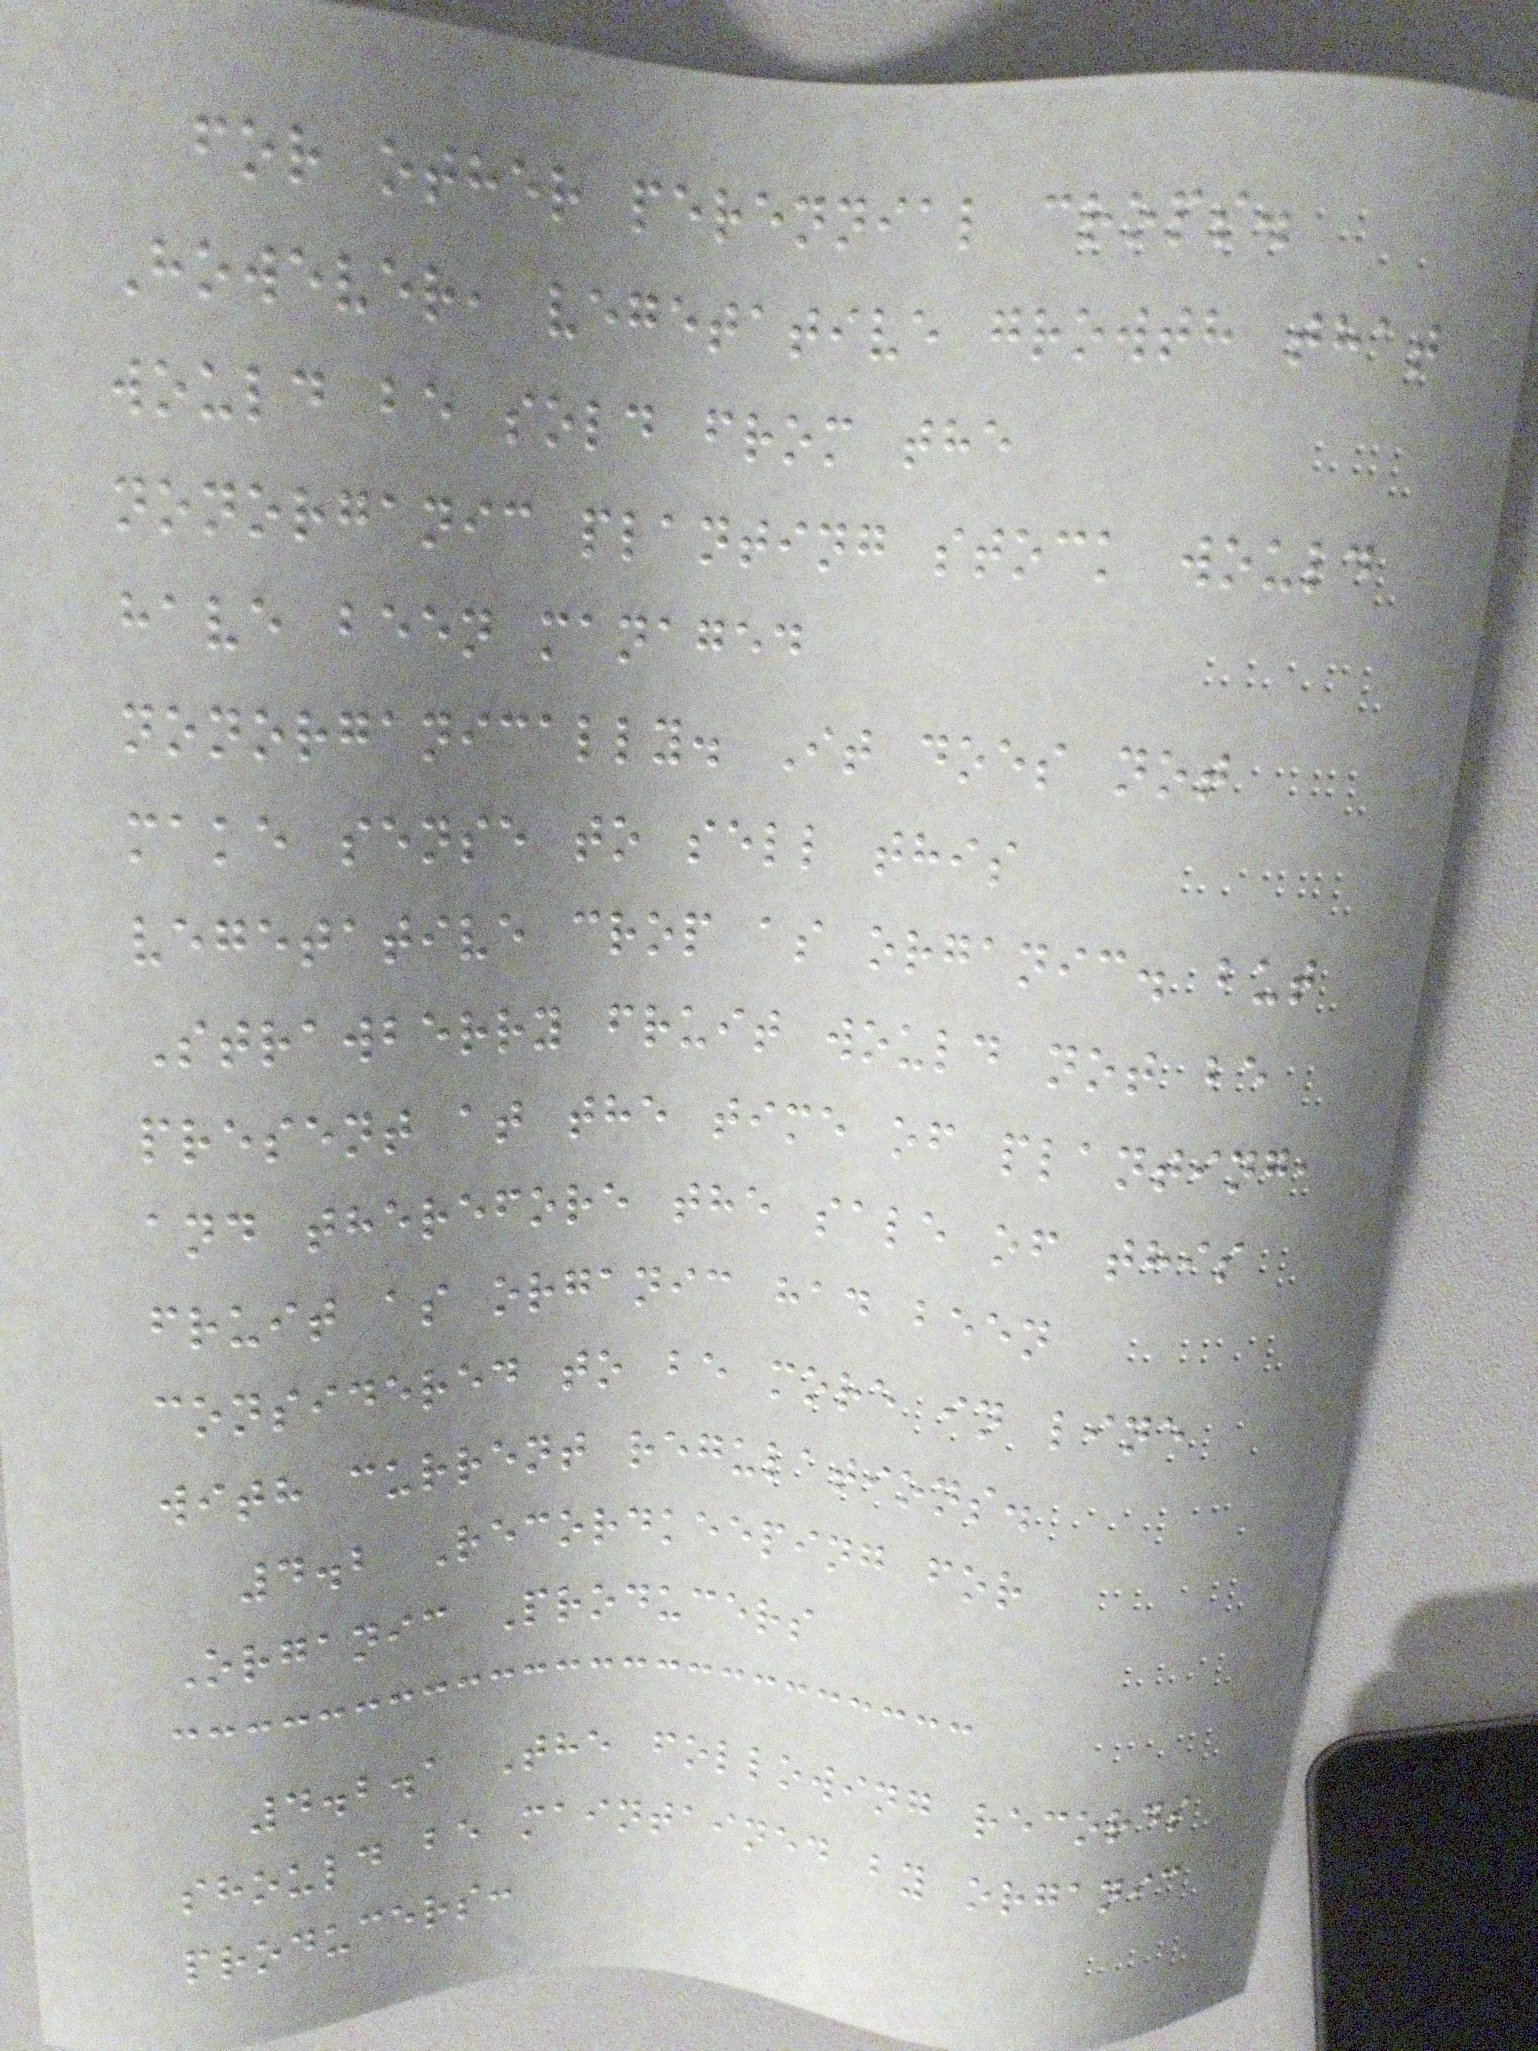for other perennial crops.
However, vegetative growth that
would be sold from the
nonorganic planting stock would
have been managed
nonorganically. It does not
make sense to sell this
vegetative crop as organic. but
Strawberry fruit would not be
present at the time of planting,
and therefore the sale of this
fruit as organic had been
considered to be more in line
with current regulations.
4.2 Recordkeeping for
Organic Producers
4.2.1 The following records
should be maintained by organic
producers:
